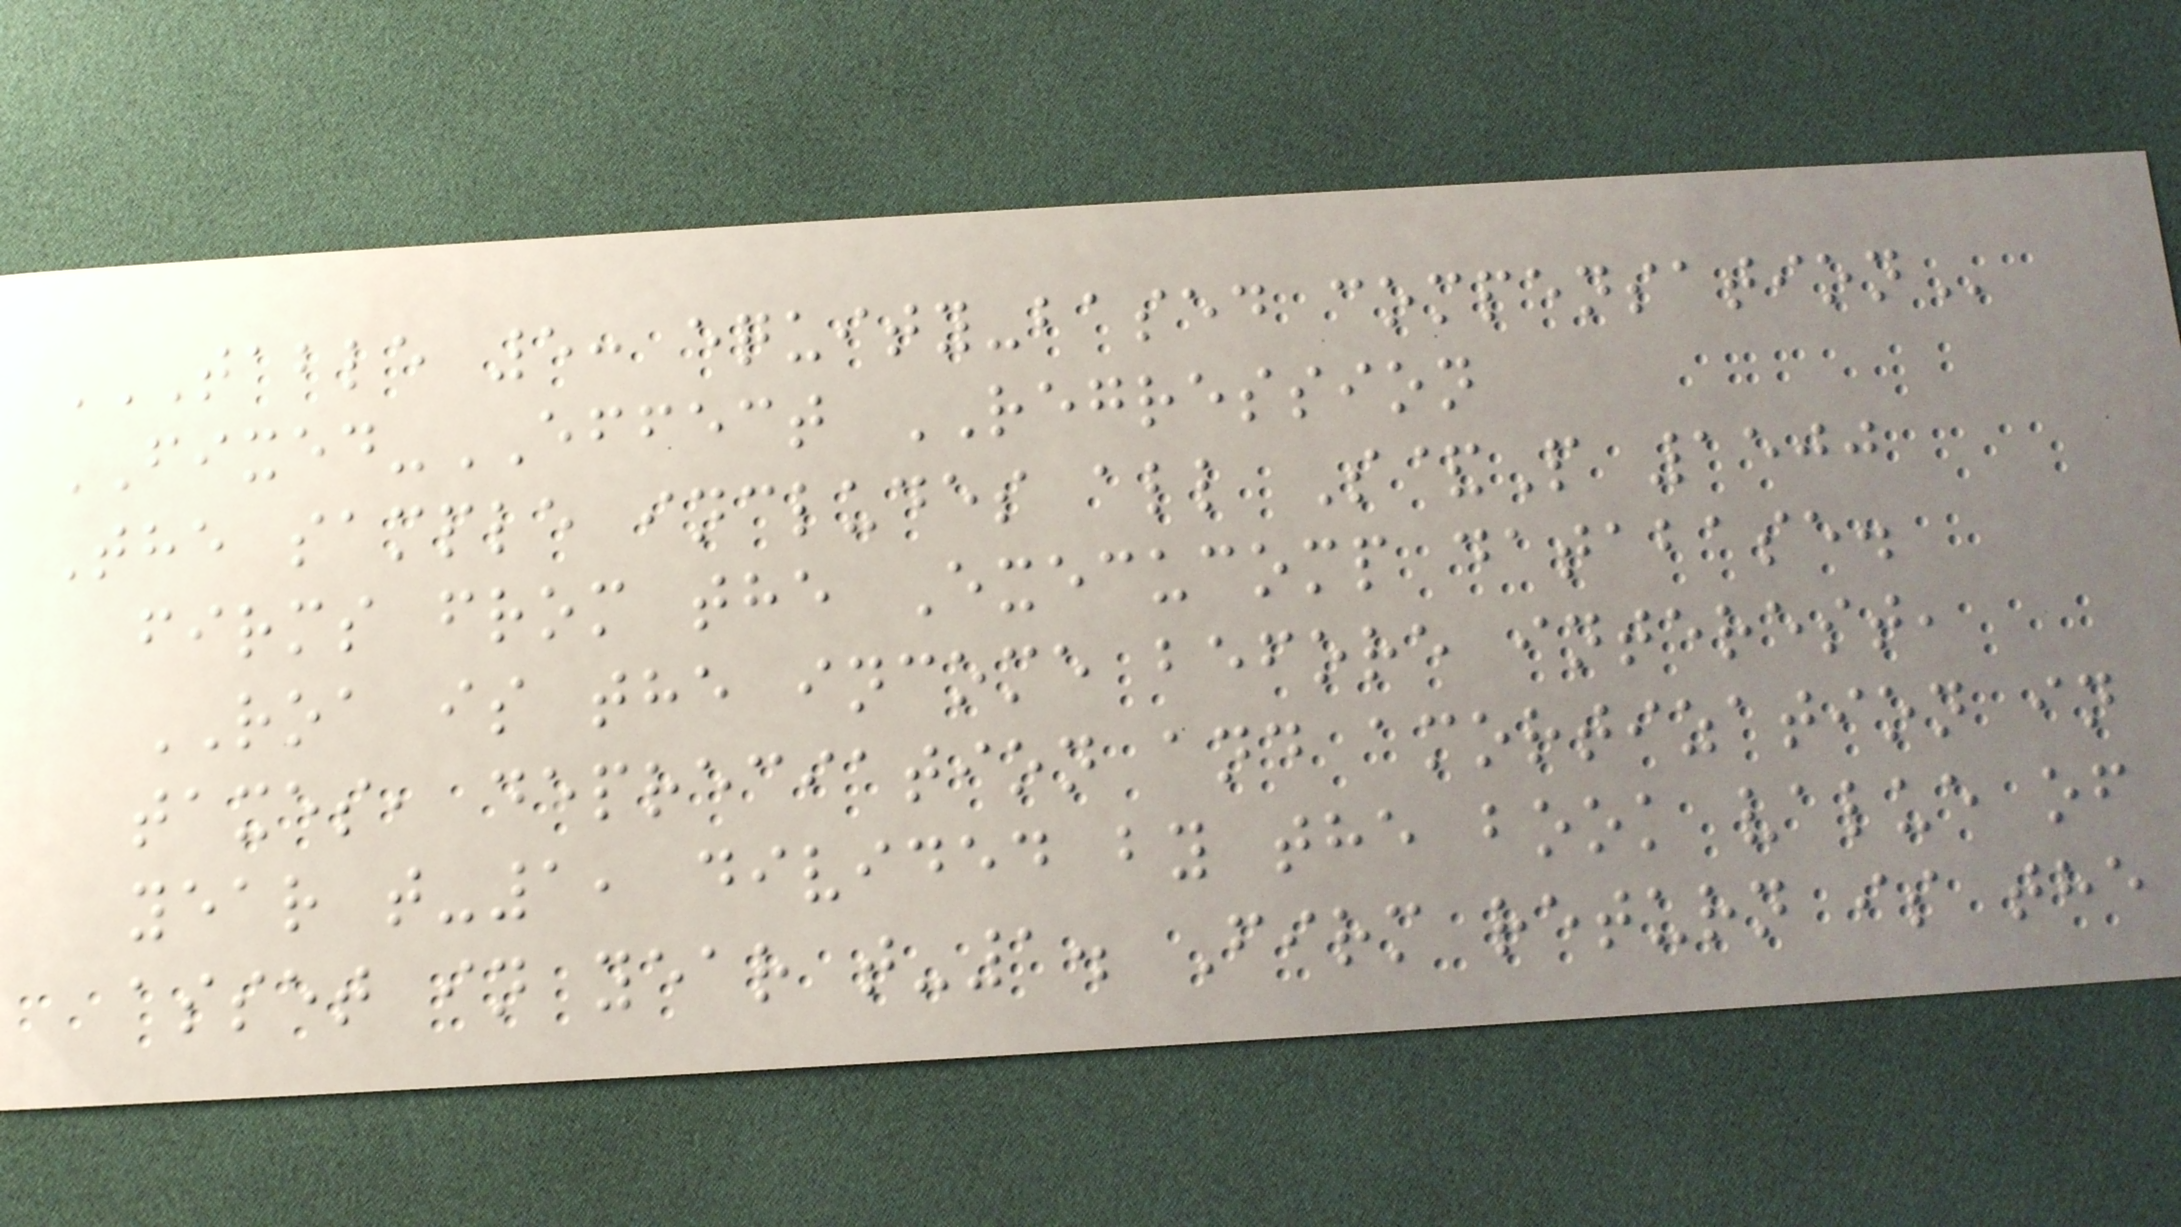TABLE 5: EQUITY-BASED COMPENSATION
FIXED-EFFECT REGRESSION
The sample includes all S&P 1500
firms from the Execucomp database.
ROA is the income before interest,
taxes, depreciation and amortization in
year t-1, divided by the book value of
asset in year t-1. Firm return is the
